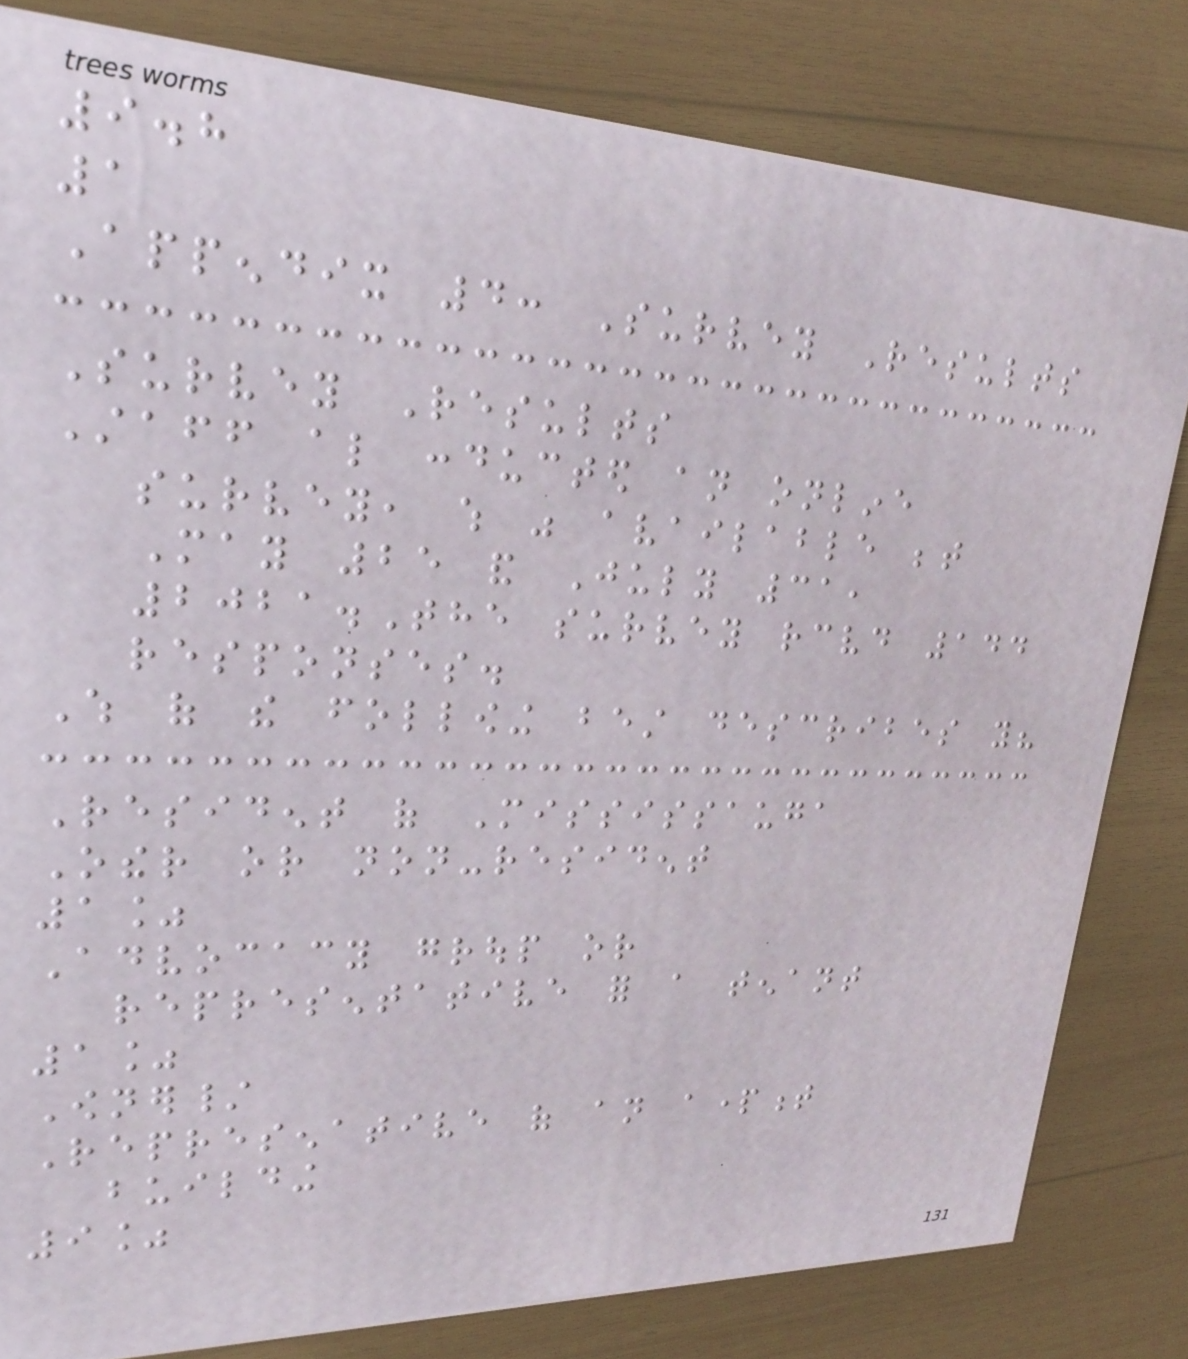9.8
1
Appendix 4: Survey Results
Survey Results
Staff also conducted an online
survey, which was available between
May 25 and July 31,
2021.The survey received 144
responses.
Which of the following best describes you?
Resident of Mississauga
Other or non-resident
1%
Advocacy group or
representative for a tenant
1%
Owner/
Represenative of an apartment
building
9%
